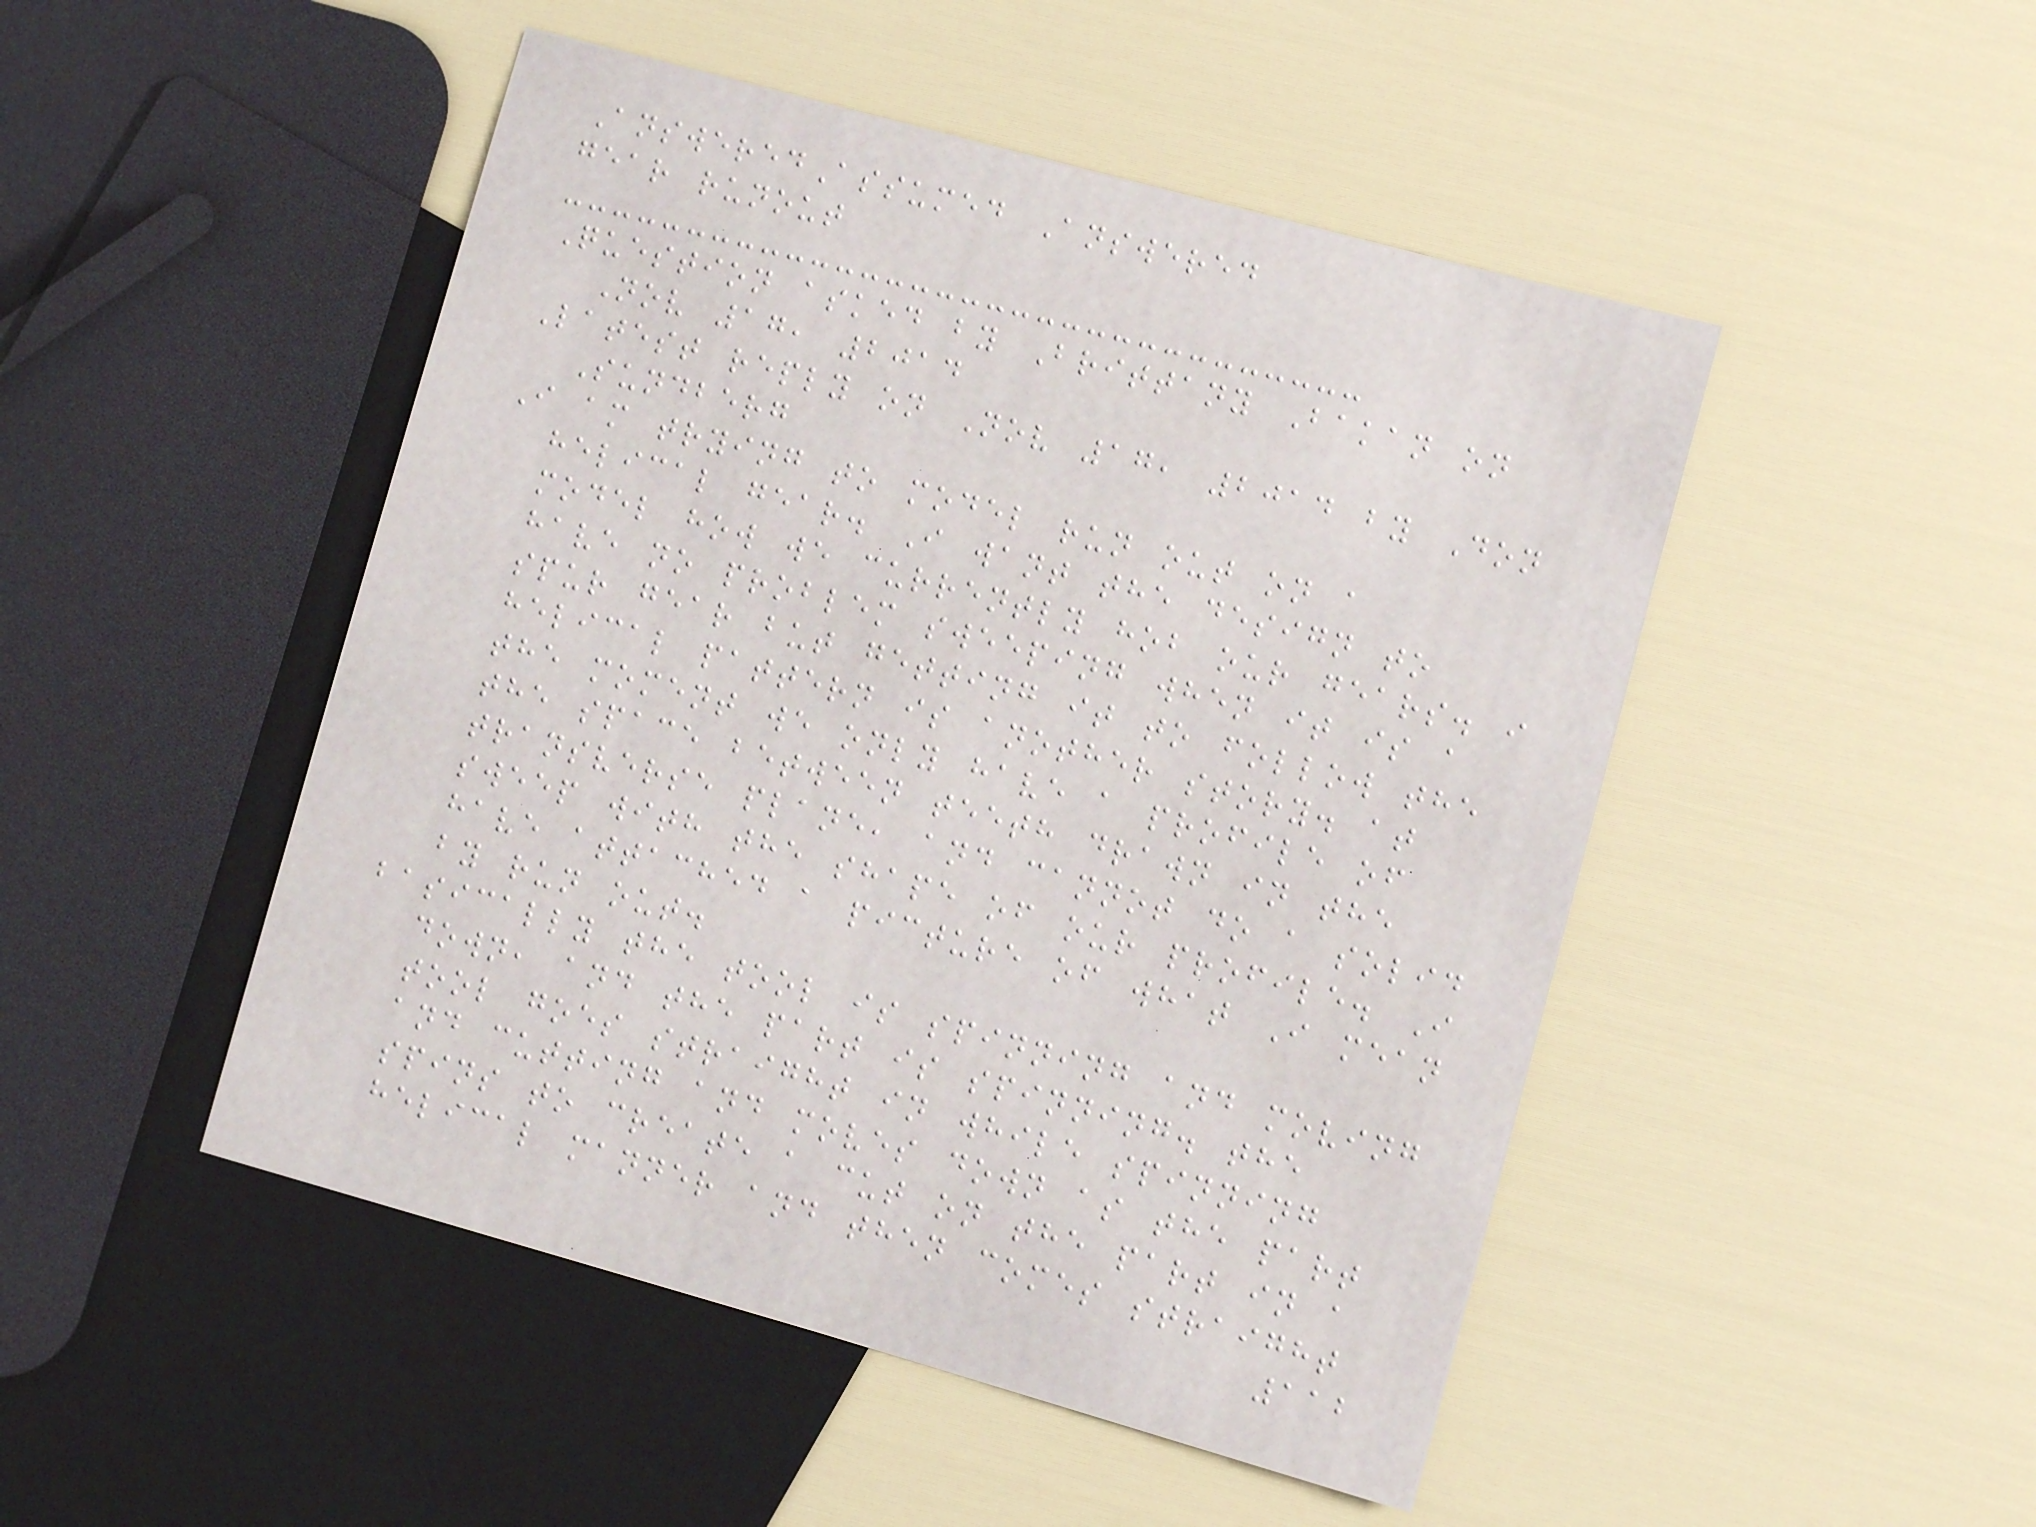AnsweredAssumed Answered
gear runout
Question asked by Brittany Bakan on
Nov 17, 2014
Latest reply on Nov 17, 2014 by Don
Sundberg
I am trying to model run out on a
helical gear. I want the design to
model how we currently hob our gears. i
have no problem sweeping when it is a
spur gear but getting it to follow the
helical pattern is another story. at
the moment we only have a profile of
the space between teeth drawn in the
transverse plane, and cannot do a solid
sweep with the shape of our profile. I
have attached a picture of what I mean
by run out.
basically the tool is spinning and moving
down, and the part is spinning. the
tool goes straight in while spinning
and cutting and moves down as the part
spins to create a cut on the part in a
helical manner and then comes straight
112
